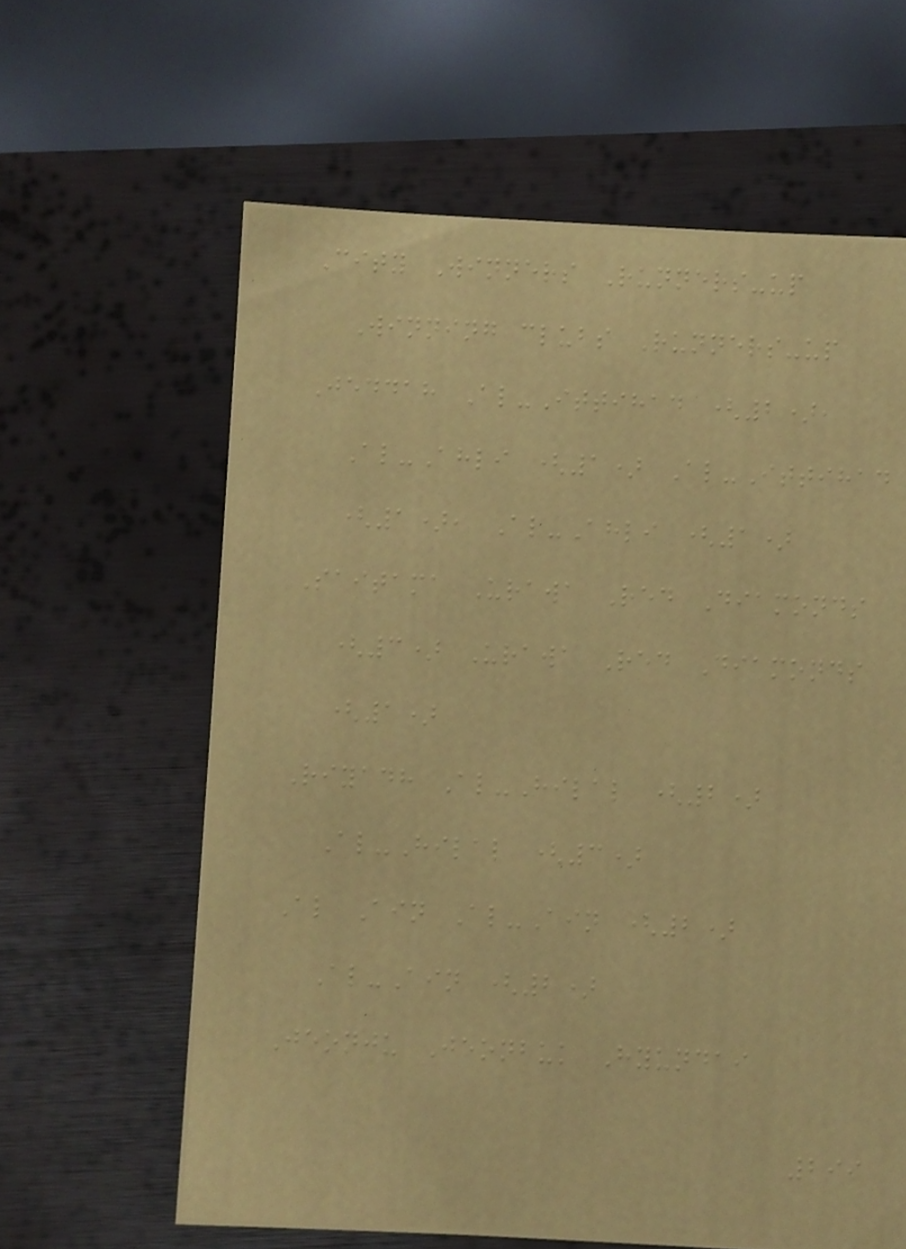City Winners Runners-up
Winning clubs Runners-up
Jeddah Al-Ittihad (2),
Al-Ahli (1) Al-Ittihad
(1), Al-Ahli (1)
Saitama Urawa Red Diamonds
(3) Urawa Red Diamonds
(1)
Riyadh Al-Hilal (2)
Al-Hilal (3)
Al Ain Al-Ain (2)
Al-Ain (2)
Jeonju Jeonbuk Hyundai
299
